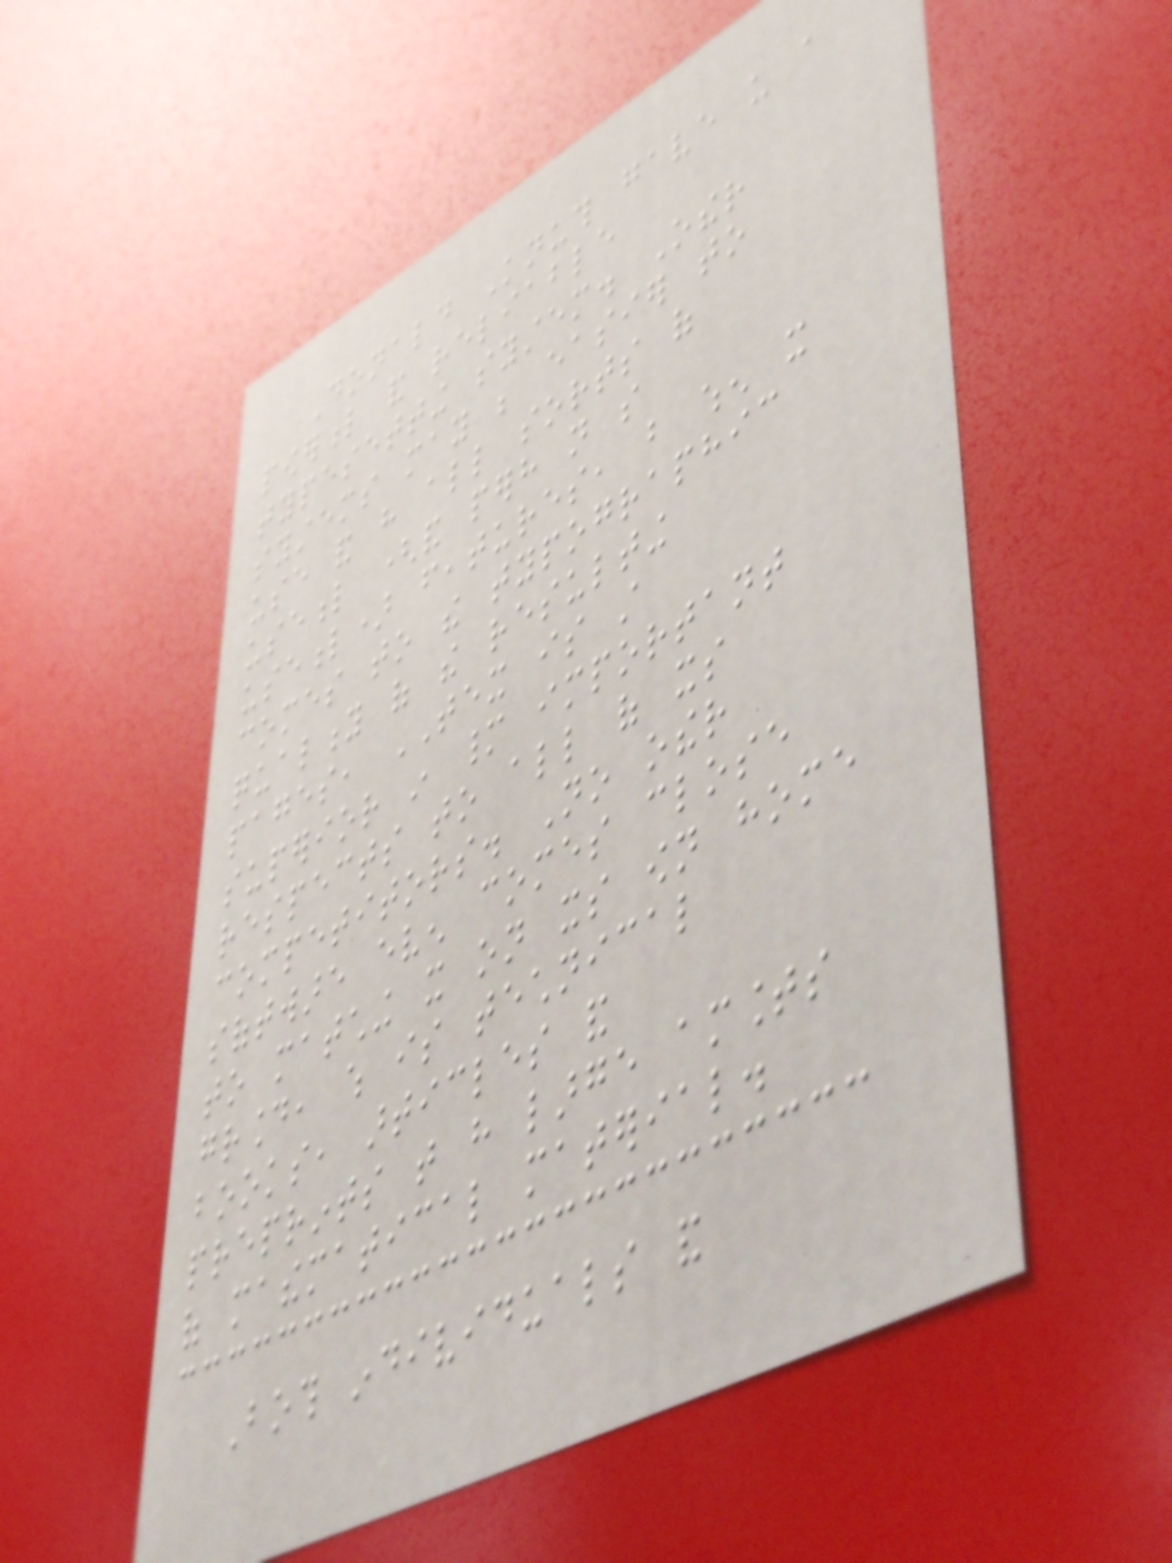Donald Knuth gave us a
powerful and reliable
typesetting system. Other
systems may be easier to
use and have all sorts of
useful (and perhaps not so
useful) features, but when it
comes to the typographic
quality of the resulting
pages, TEX is still
superior in many important
respects to all of its
competitors. No other
software even comes close
to matching it on its own home
ground, which is technical
books, articles and
preprints that have large amounts
of mathematical material.
Both individuals and
